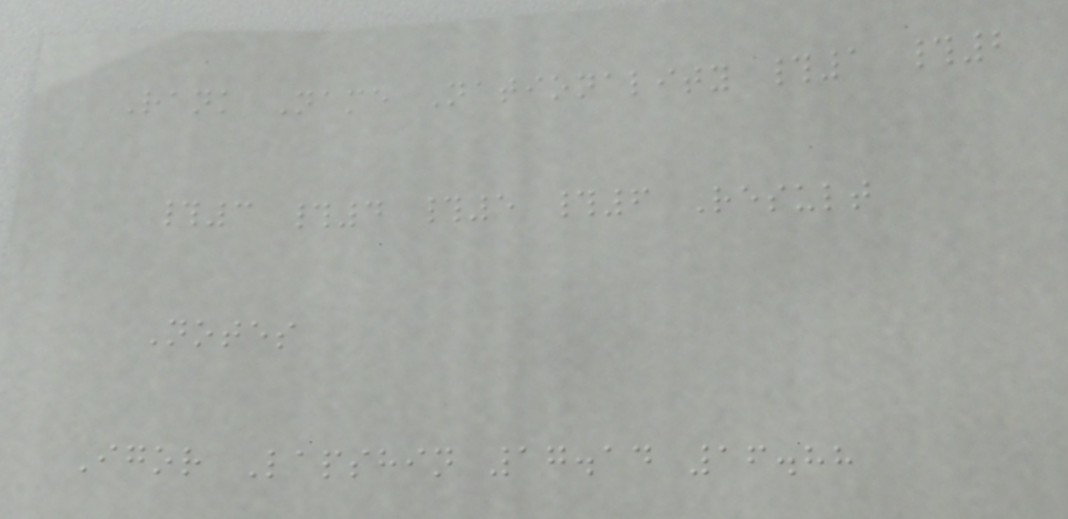Rank Name Nationality #1 #2
#3 #4 #5 #6 Result
Notes
Igor Lapshin 17.14 16.88
